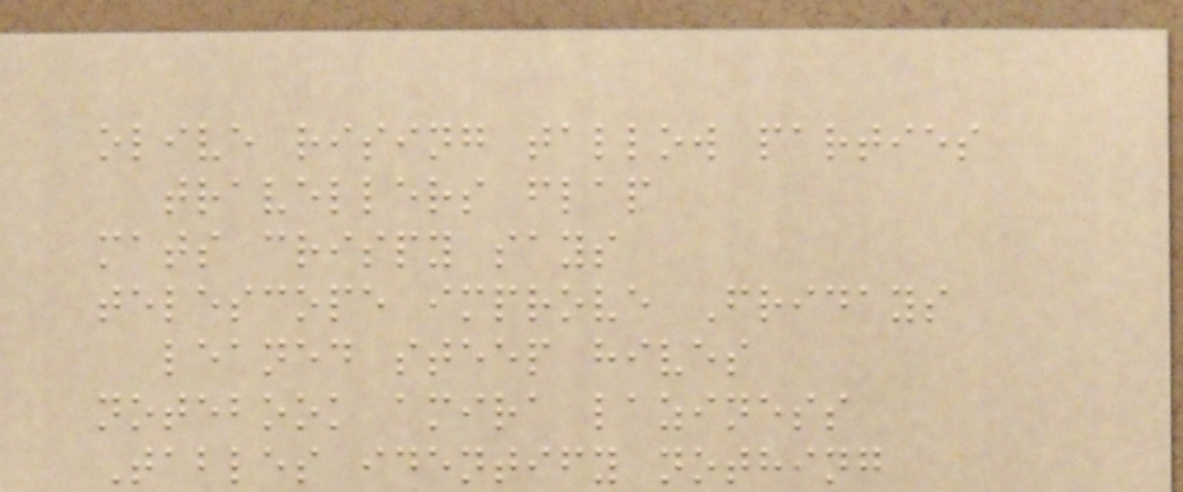olive rising tallow parties
travellers flap
mats crispy says
telescope improve Fridays
leaned steep hives
notebook amira laziness
Tables identify nothing
